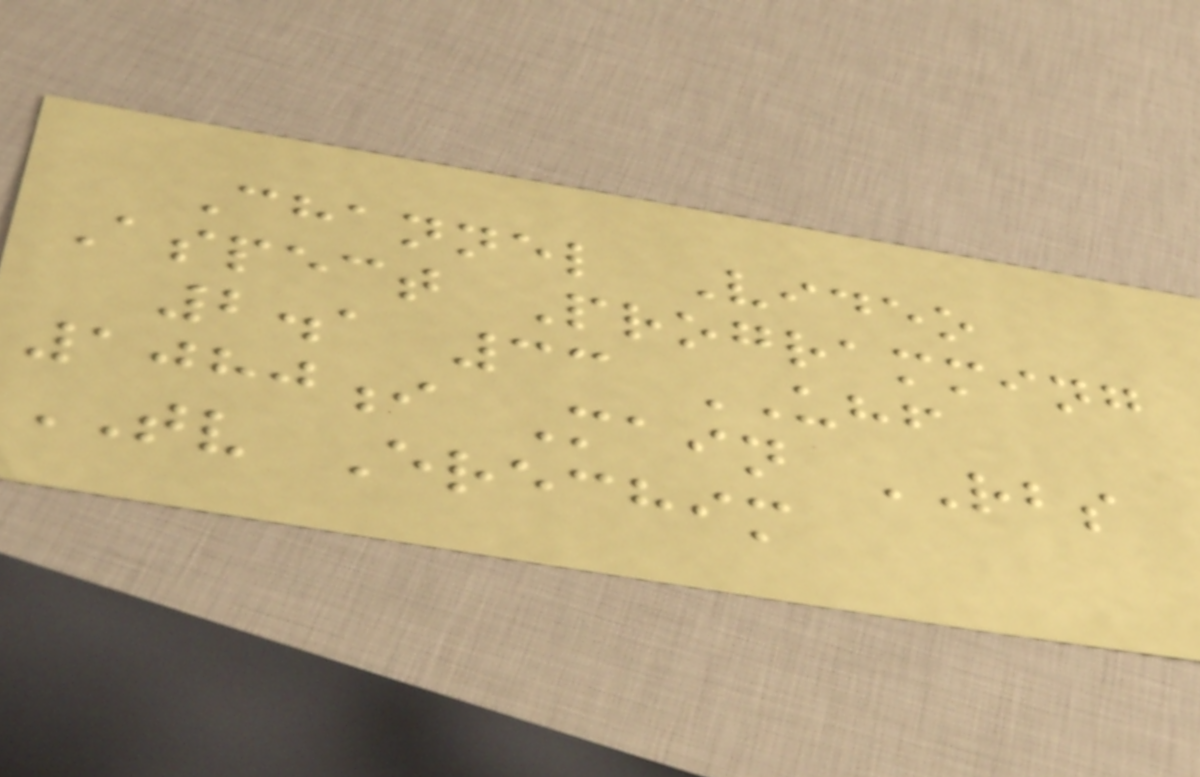Channel Video
Aspect Programming
2.1 33 UHF
1080i Main RBS
TV Erechim
